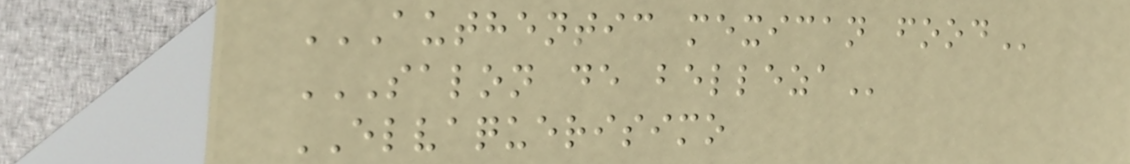AUTHENTIC MEXICAN FOOD
SALON DE BELLEZA
ELVAQUERISIMO
